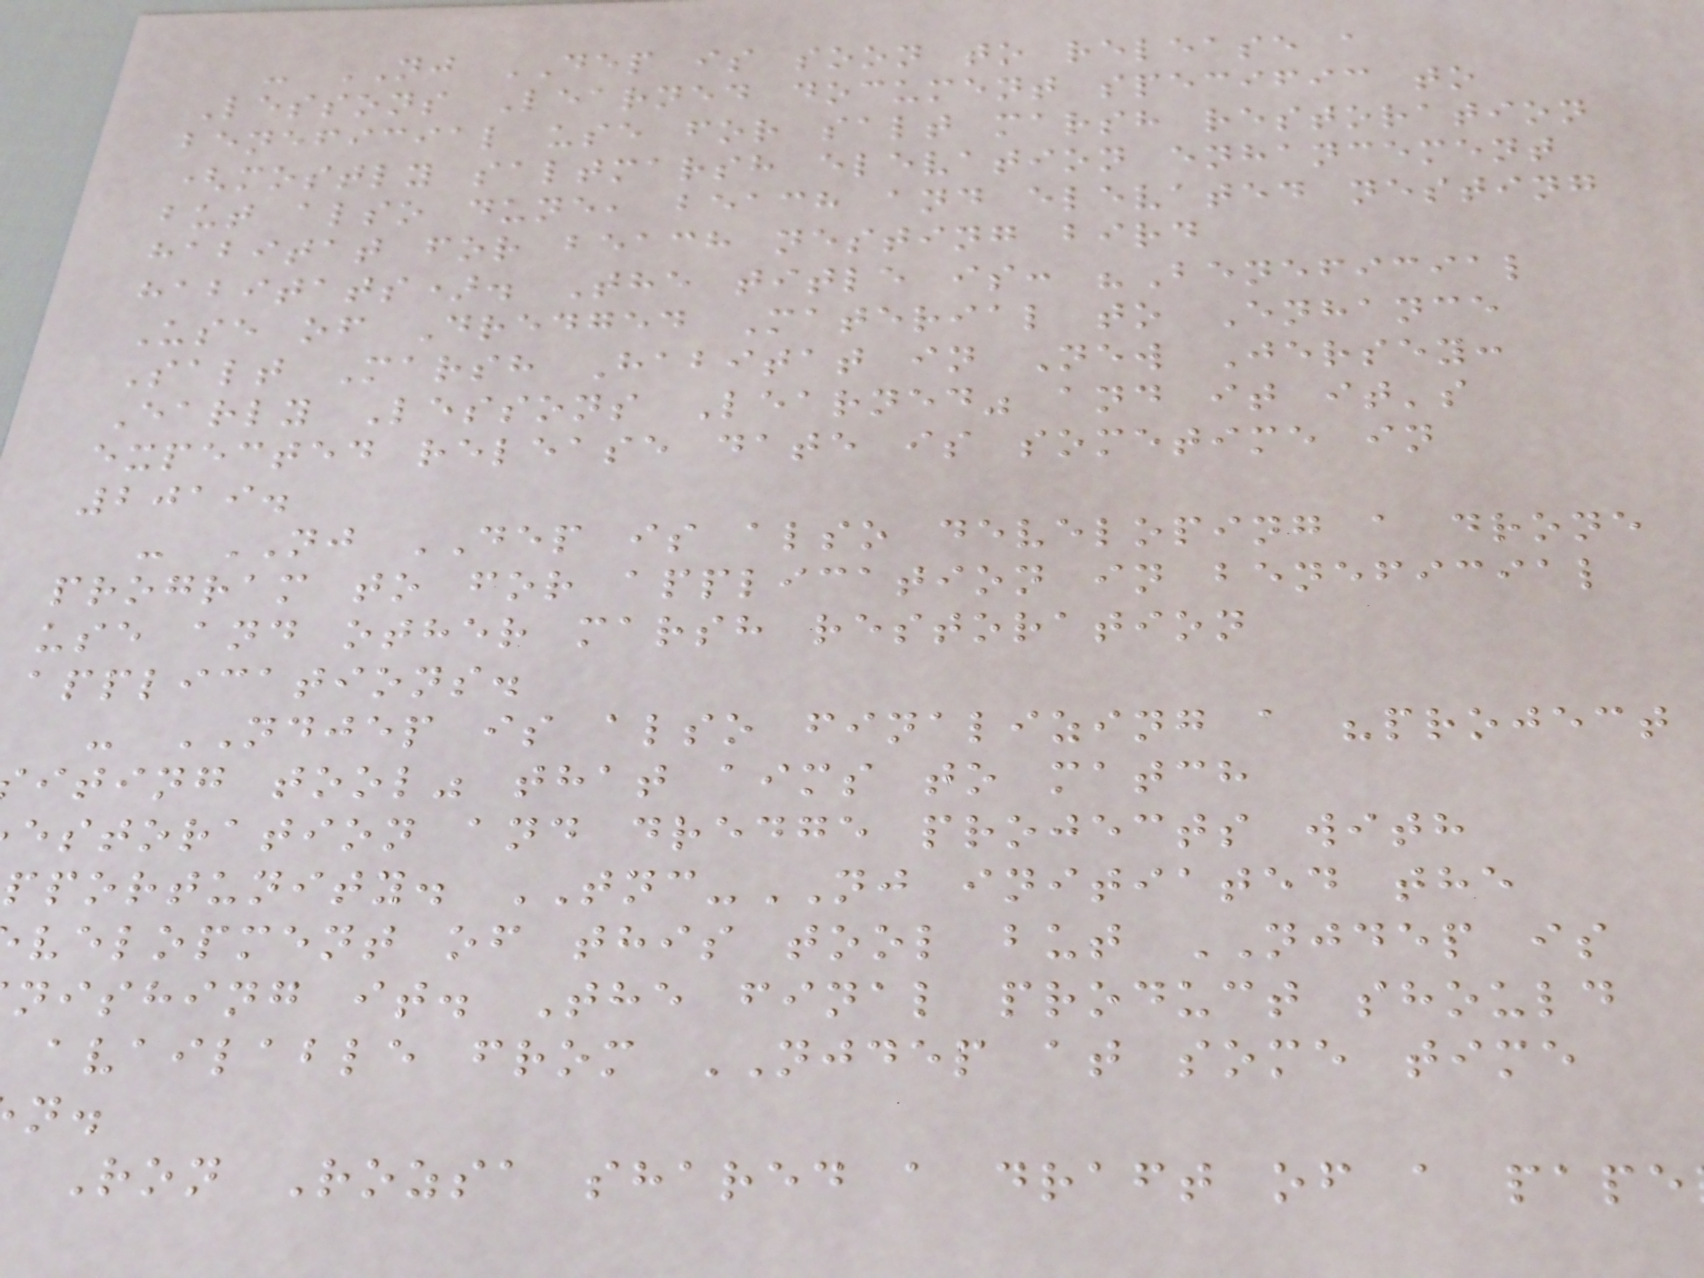- NJ DEP is soon to release a
Lessons Learned document specific to
beneficial use for salt marsh restoration
(mostly saltmarsh elevation enhancement
but also dune, beach and elevated nesting
habitat for beach nesting bird
habitats). The title is: "Beneficial
Use of Dredged Material to Enhance
Salt Marsh Habitat in New Jersey:
Early Lessons Learned" and it it's
expected release date is sometime in
2019.
- NJ DEP is also developing a drone
program to for application in beneficial
use and other marsh restoration
applications.
- NDJEP is also finalizing a "project
iting tool" that aims to match
estoration and dredge projects with
pportunity. TNC-NJ initiated the
velopment of this tool but NJDEP is
nishing it. The final product should
available from NJDEP at some time
Ron Rozsa shared a draft of a pape
